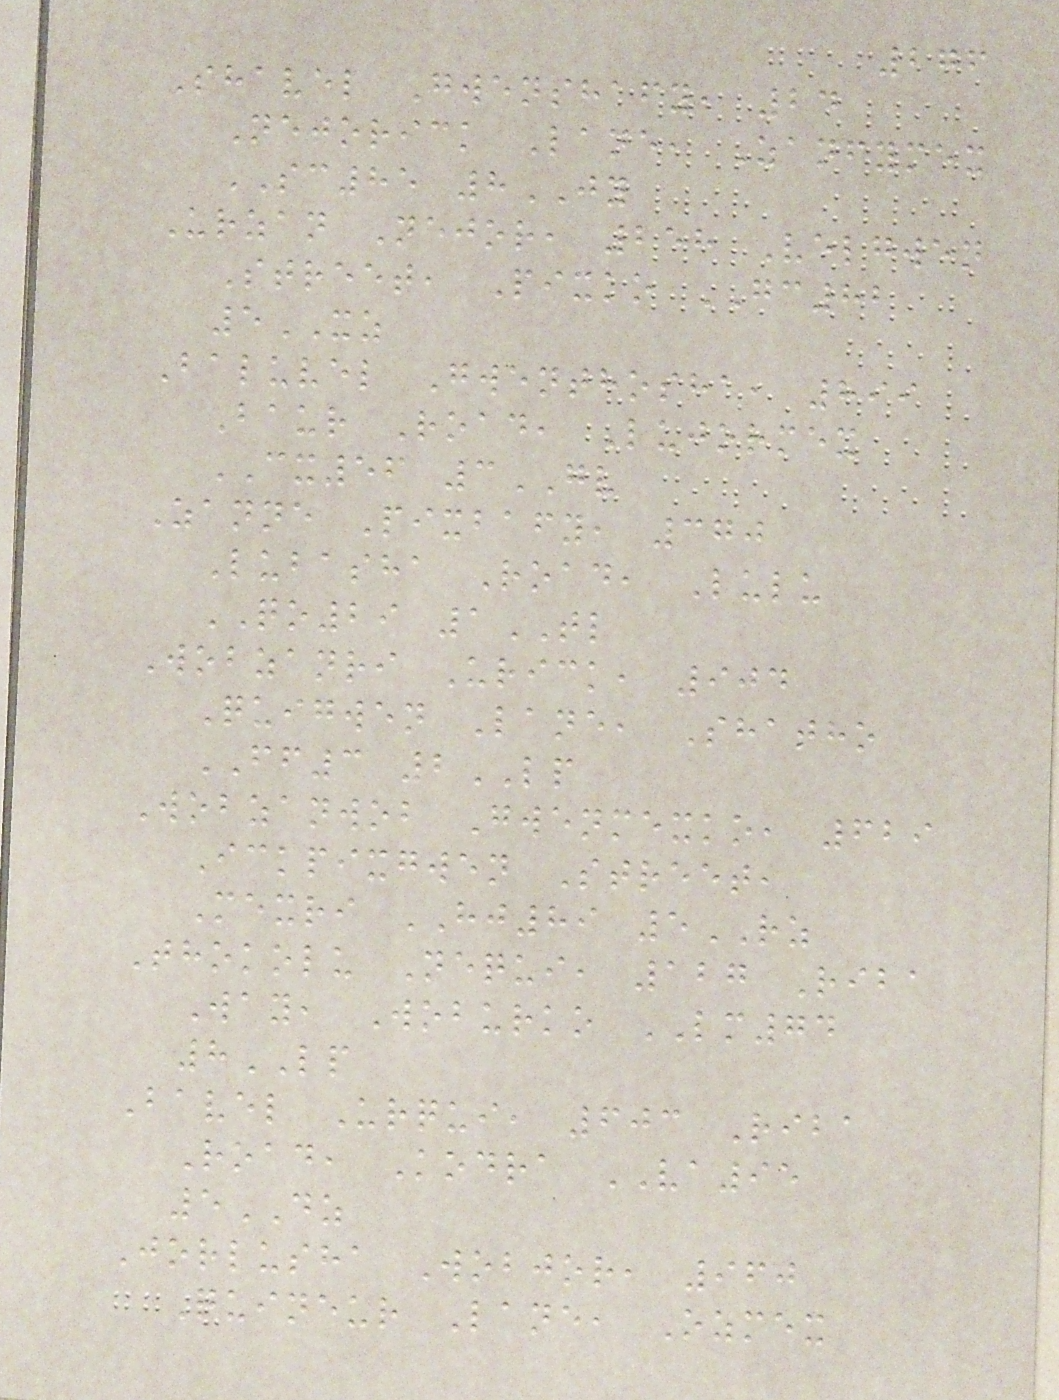276
Shavel Gwenshafy, 24
Nejorick Lane, Zanfymex
SC85 8JY
Urzan Nejor, 258 Velgwen
Street, Pixko GC82
5XZ
Baluvel Gwenthosha, 899
Baur Road, Lujormex
CX56 3GV
Zanne Pixbafy, 370
Lubasha Road, Lulu
QO29 1TL
Wobzanri Urick, 904
Quigwen Lane, Shatho
FF3 2LP
Wobzanwob Gwenmexko, 629
Ickpixgwen Street,
Mexri HJ89 5RZ
Thokolu Nequi, 127 Riba
Way, Woburko LM74
8LP
Bavel Urqui, 603 Riba
Road, Kodra VA95
5DZ
Jorlusha Wobjor, 960
Quineur Lane, Ozmex
